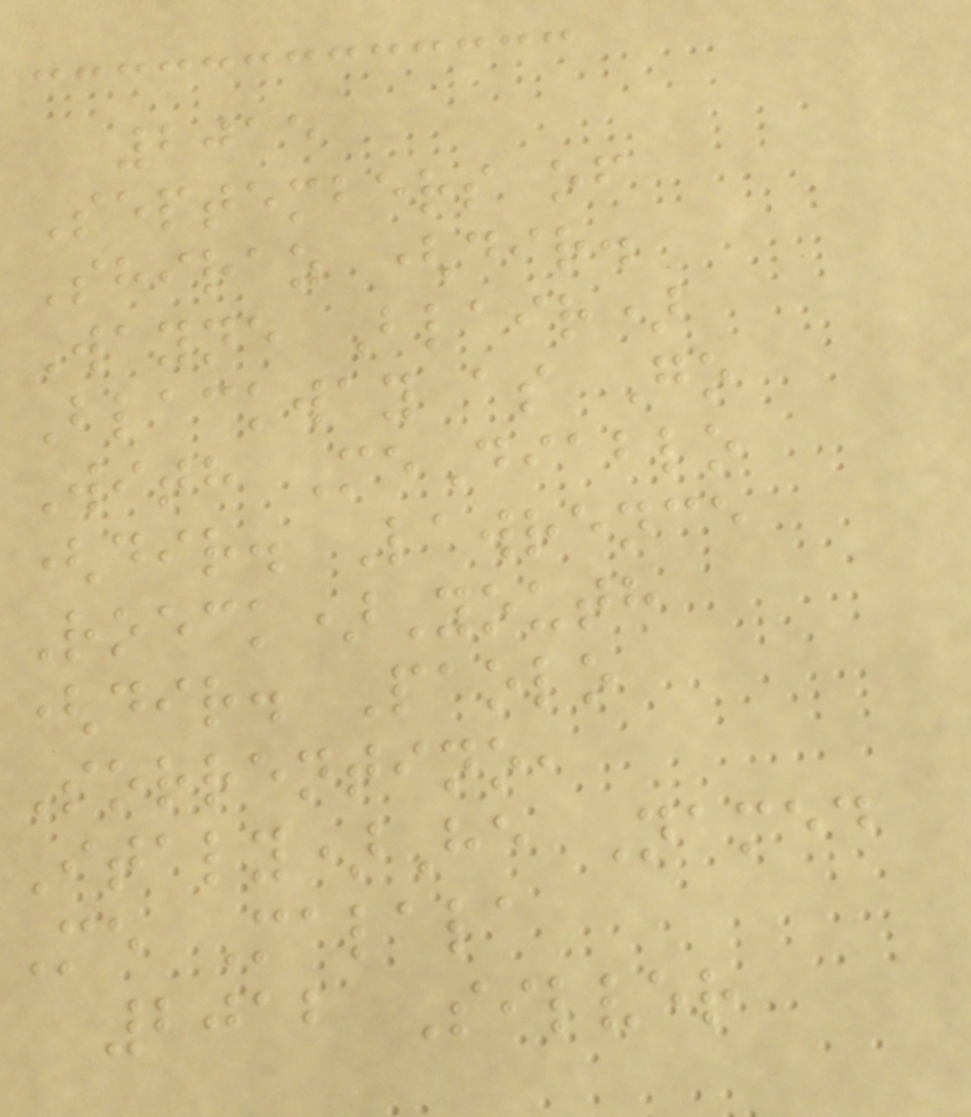2015
Septembers of
Shiraz (dir.
Wayne Blair)
Blackway as Go
With MeDiablo
(dir. Lawrence
Roeck)Youth
(dir. Paolo
Sorrentino,
Italy)He Named
Me Malala
2012 Silver
